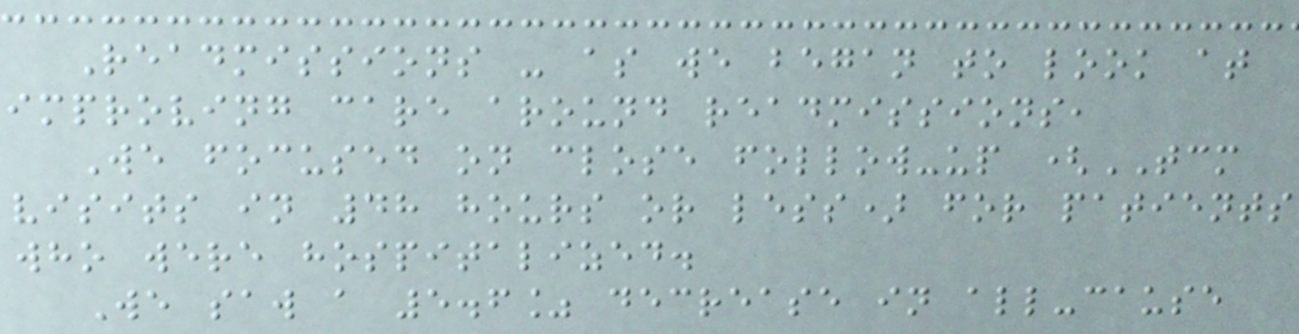Readmissions - as we began to look at
improving care around readmissions,
We focused on close follow-up (TCM
visits in 48 hours or less) for patients
who were hospitalized.
We saw a 5.6% decrease in all-cause
